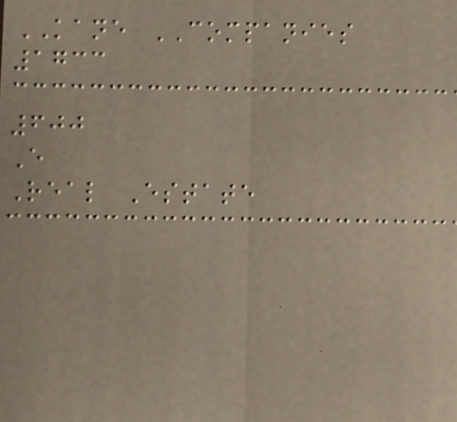KANE COMPANIES
1733
600
E
Real Estate
